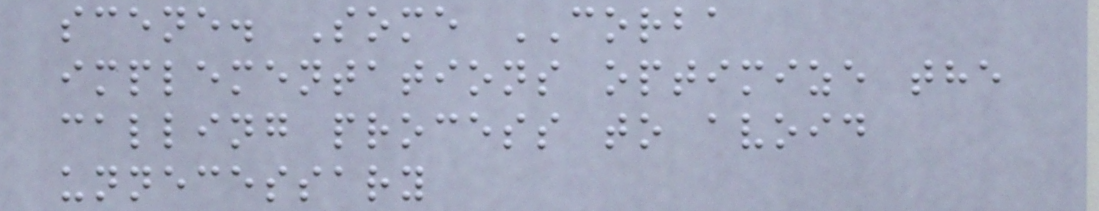scene. Some CORBA
implementations optimize the
calling process to avoid
unnecessary
